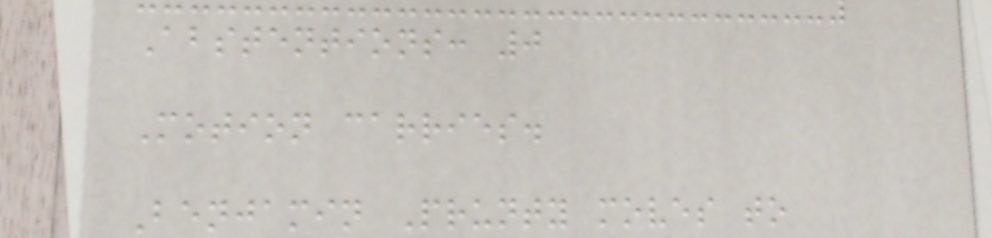Abstentions: 0
Motion carries.
Benjamin Prunty moves to
